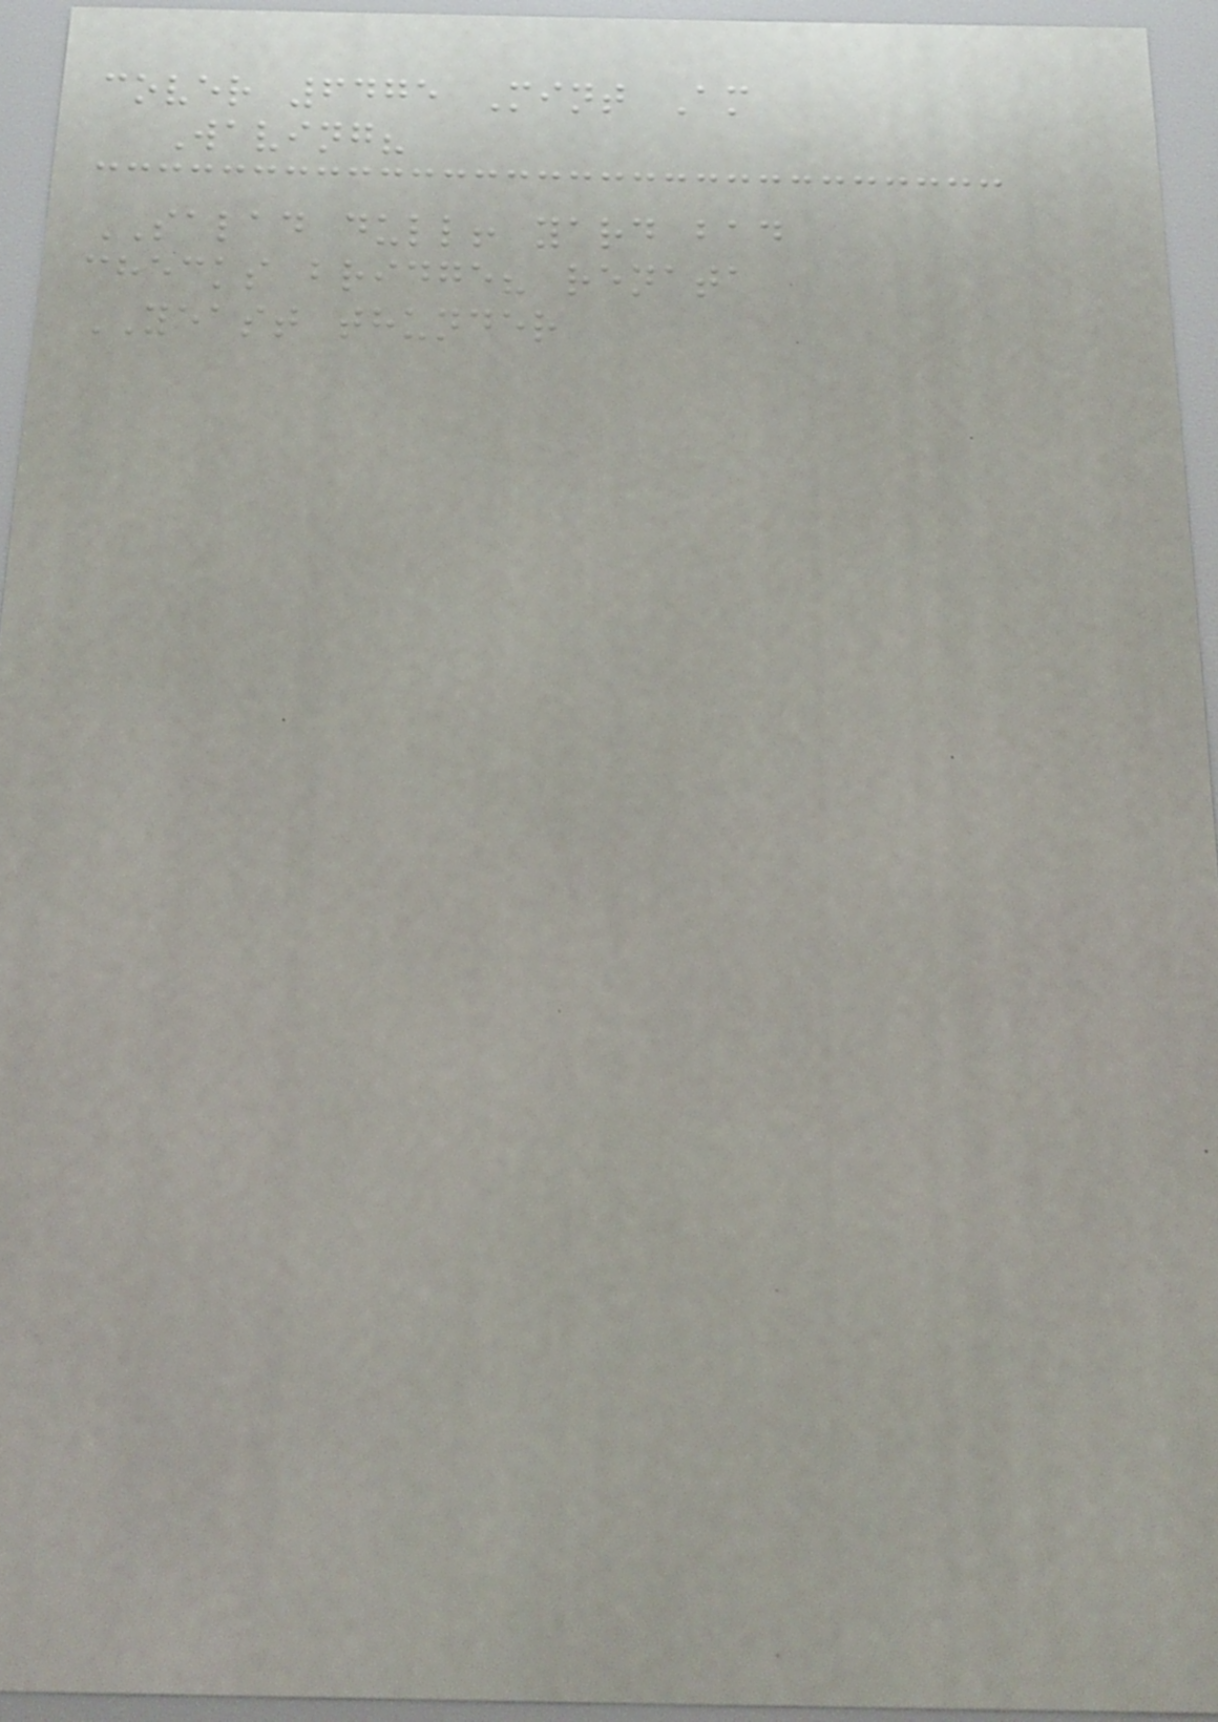cover 6475 Mint Am
Waving?
SALAD dull! yard bad
checks bridge? renata
YEAST thunder
